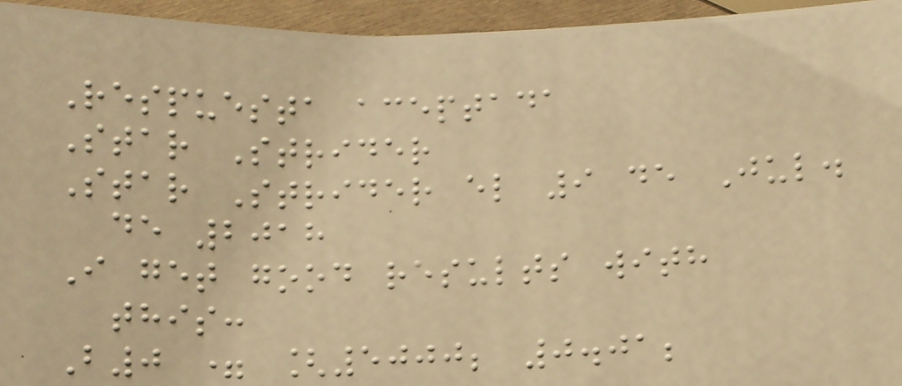Respuesta aceptada
Star Strider
Star Strider el 9 de Jul.
de 2018
I get good results with
this:
B0 = [5000; 0.01;
